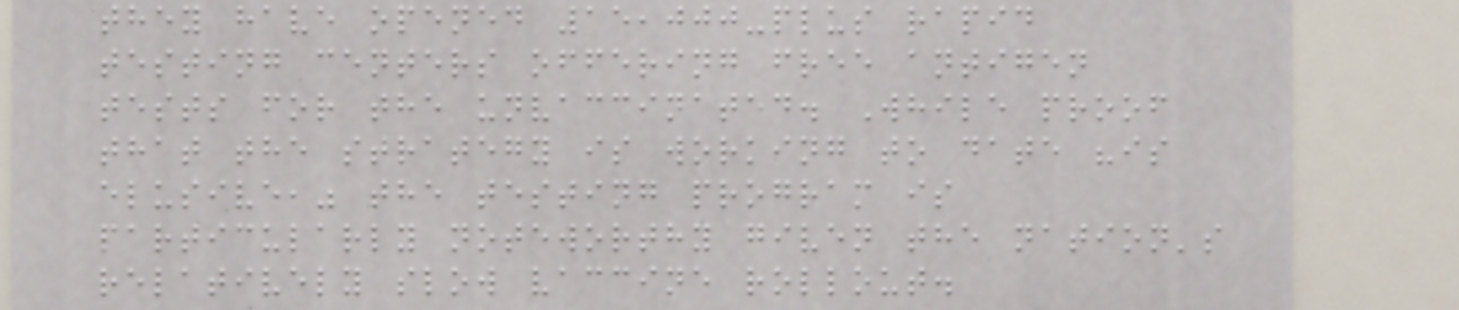they have opened 15,000-plus rapid
testing centers offering free antigen
tests for the unvaccinated. While proof
that the strategy is working to date "is
elusive," the testing program is
particularly noteworthy given the nation's
relatively slow vaccine rollout.
